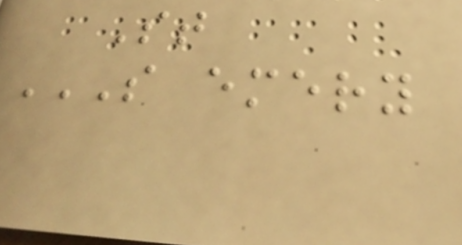St
S EMERY
